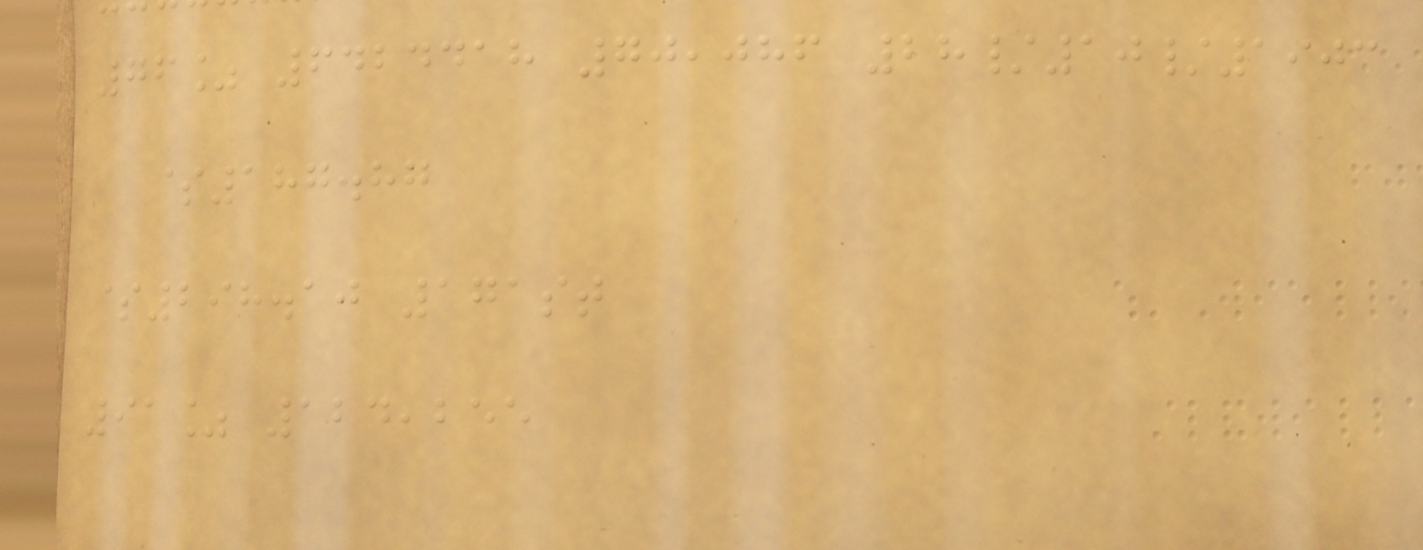76% 6424418 70,086 28/10/1903
$187.87
$298.10 171st
91% 124,255
